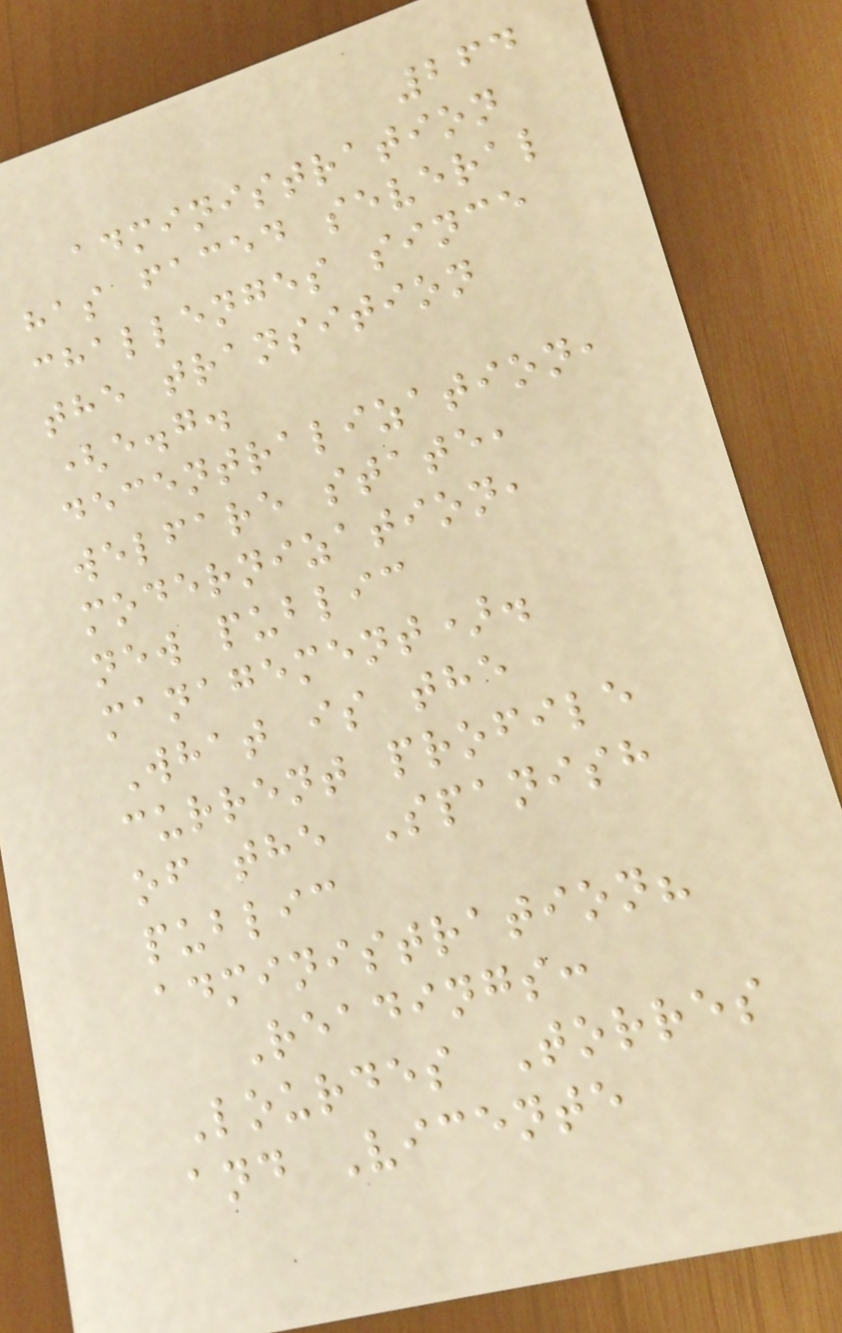264
administration
has faced several
challenges since
the transition
(e.g.
decentralization,
welfare state,
modernization,
new public
management).
What is the
current profile
of the Spanish
public
administration?
Readings:
Lourdes Torres
and Vicente
